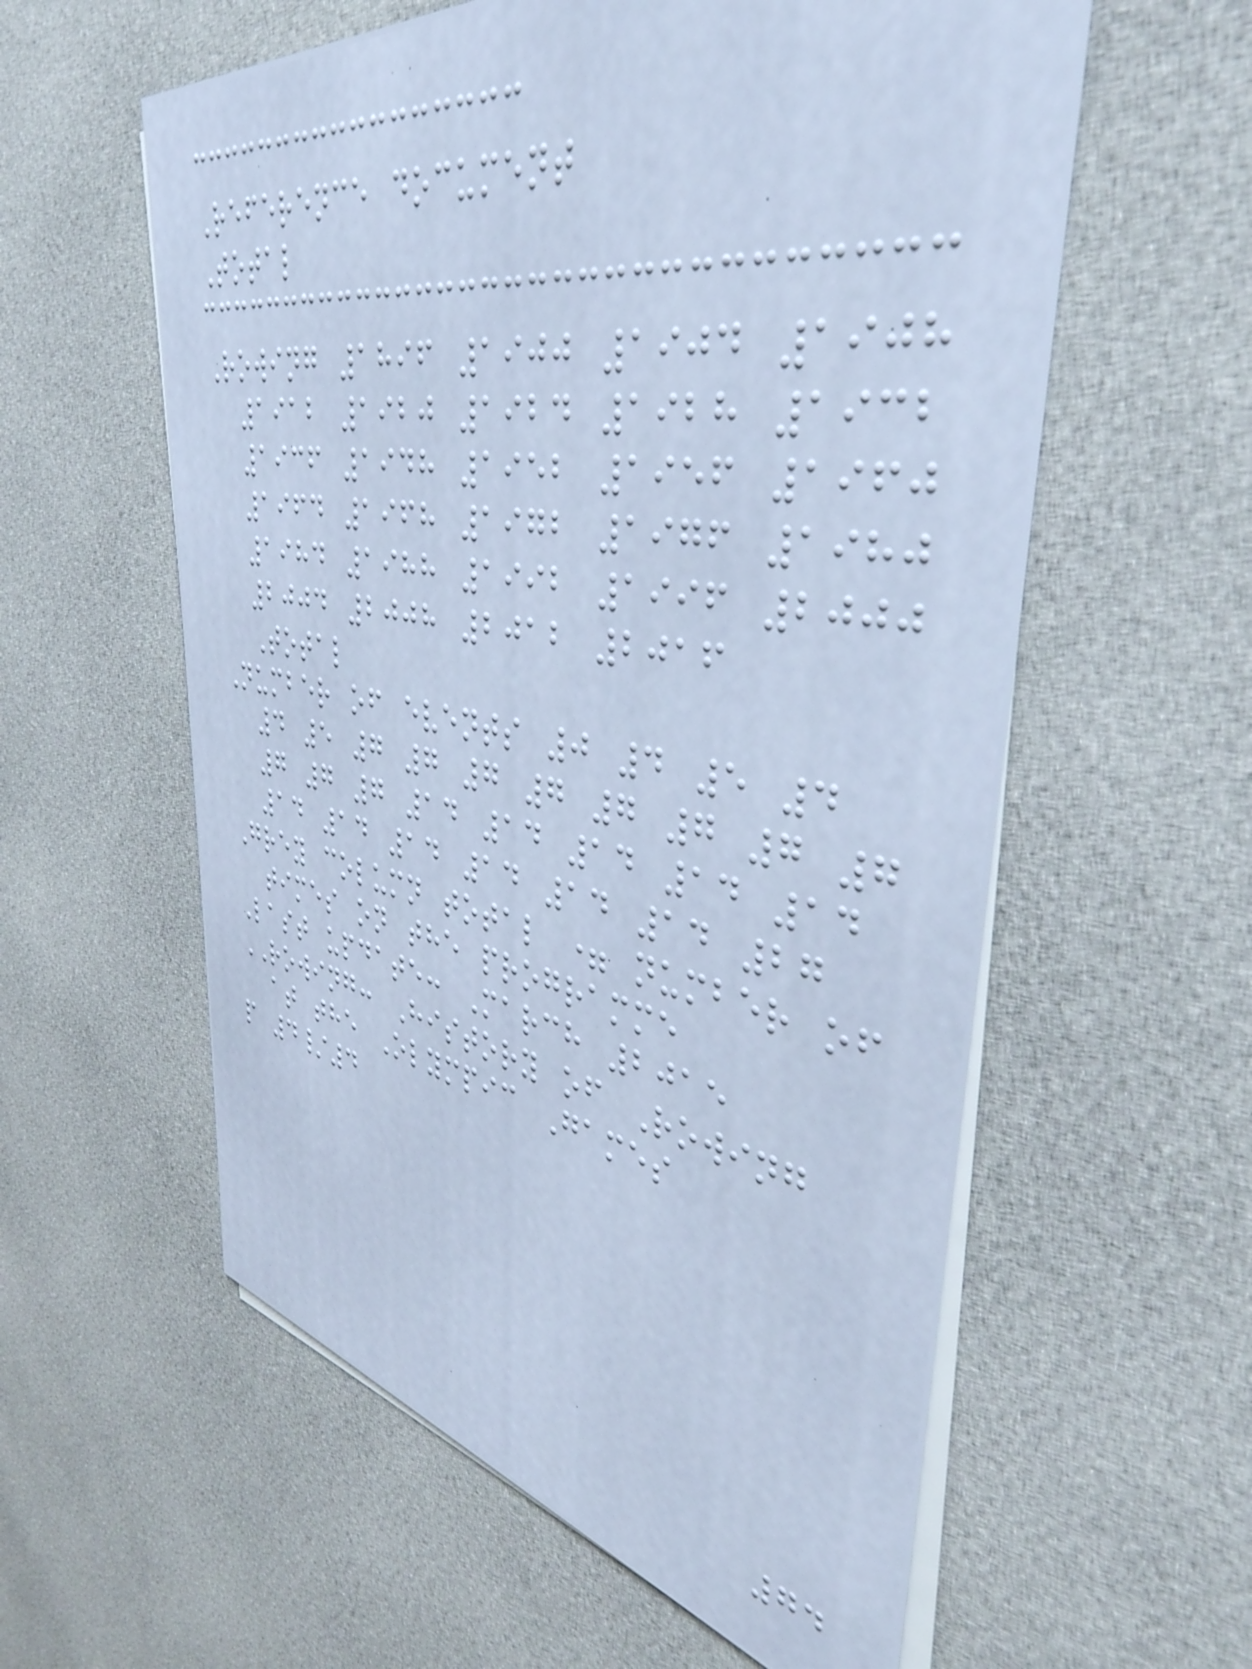Reference document
Total
Rowing 1896 1900 1904 1908
1912 1920 1924 1928 1932
1936 1948 1952 1956 1960
1964 1968 1972 1976 1980
1984 1988 1992 1996 2000
2004 2008 2012 2016
Total
Number of events 0 4 5 4
4 5 7 7 7 7 7 7 7 7
7 7 7 14 14 14 14 14
14 14 14 14 14 14 27
Grey column total = number of
times on the programme
Last update: March 2015
ROWING: History of Rowing
at the Olympic Games
p 4/4
74
